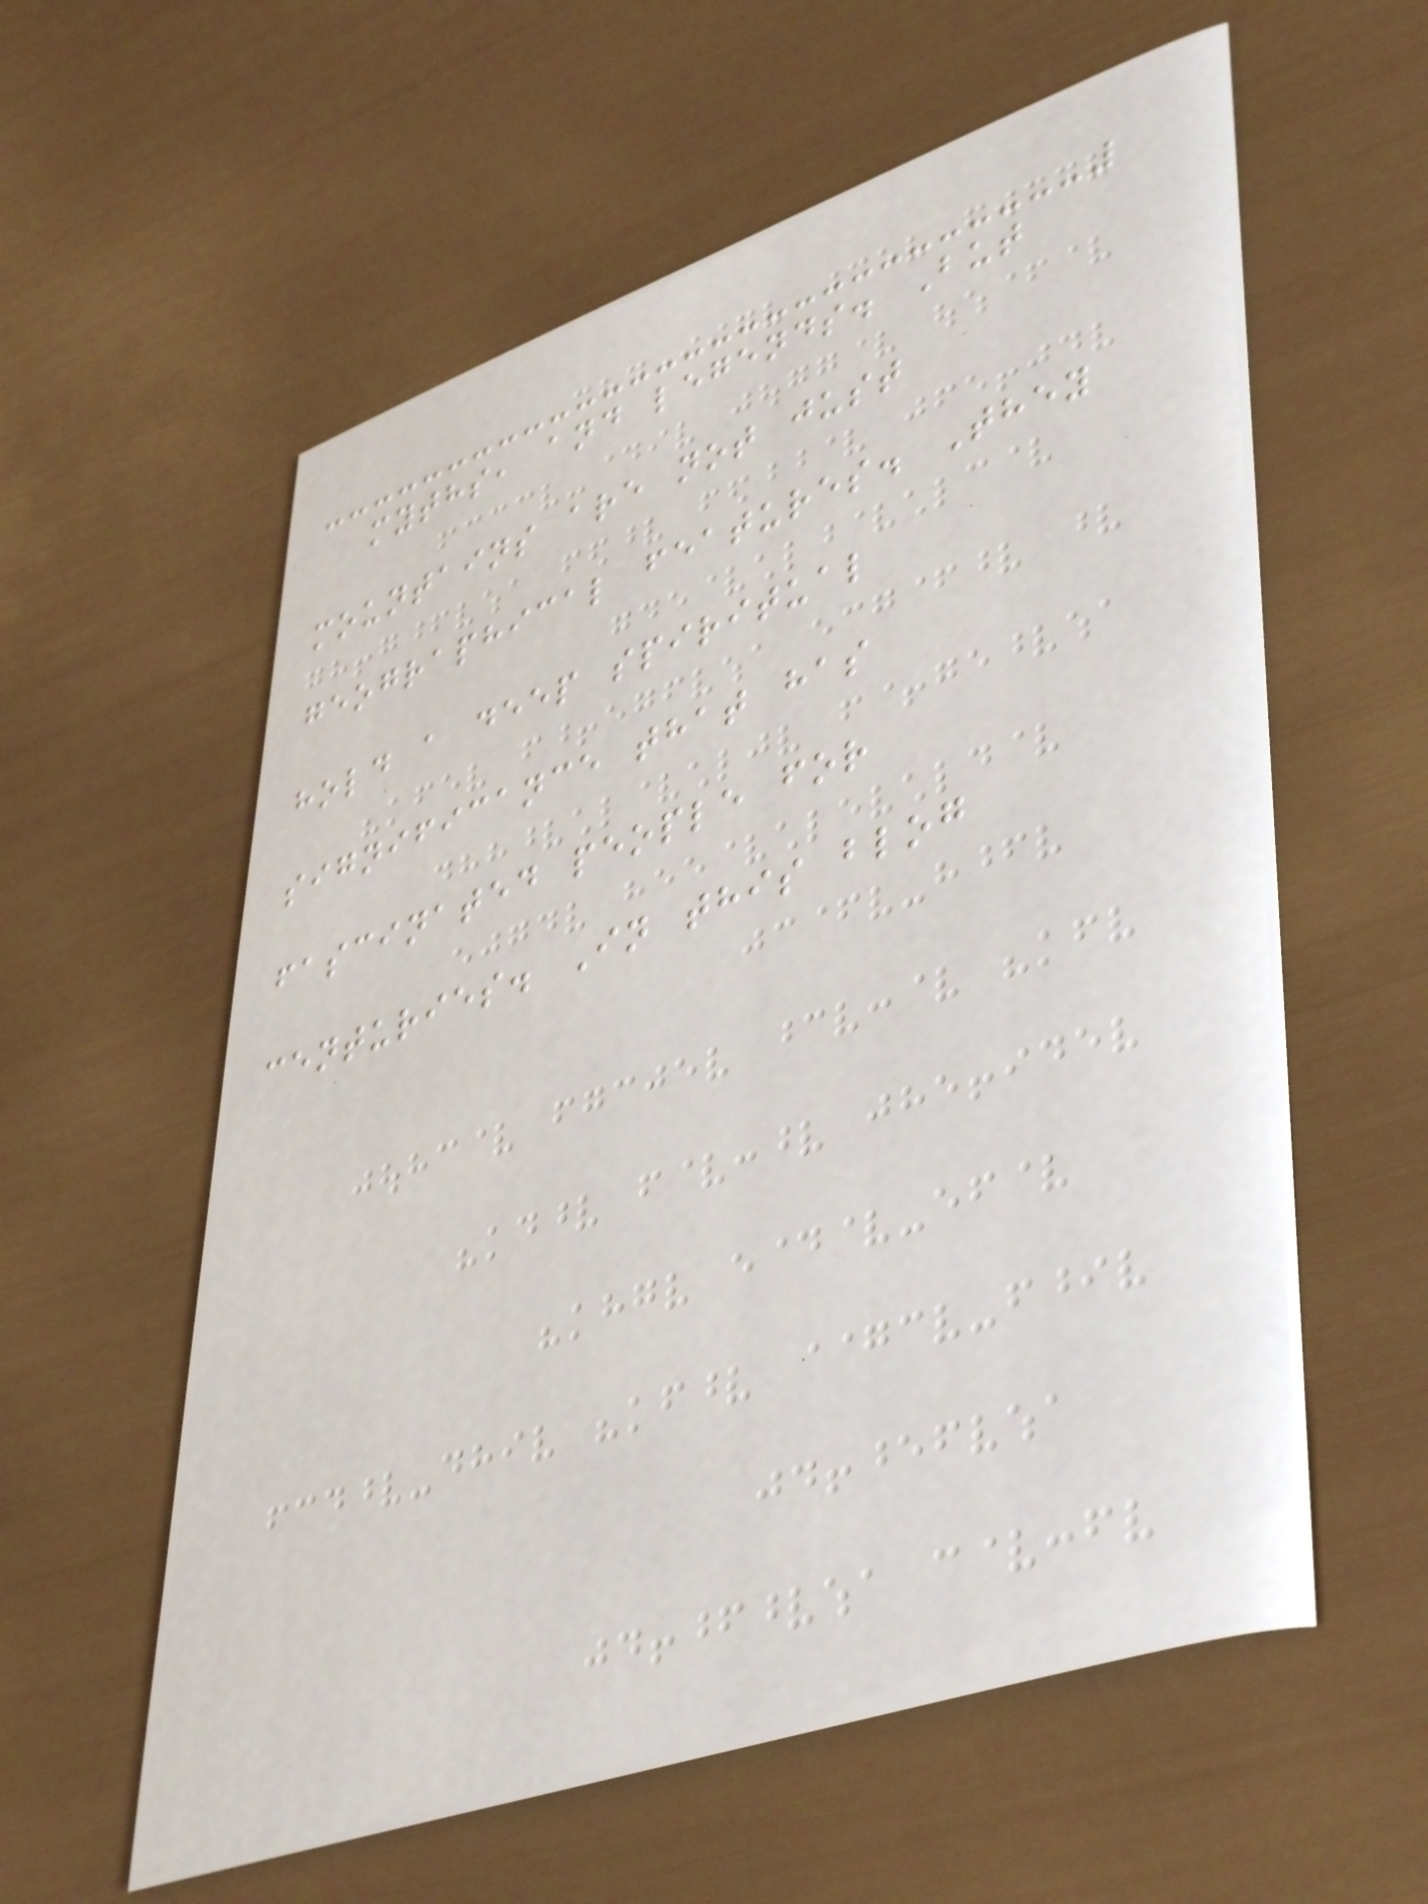myths, and legends. But
mountains are not just
geographical features. They
hold a deep spiritual
significance that has
fascinated people for
centuries. In this blog
